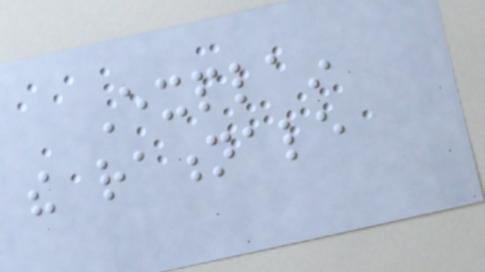Explain
the rationale
